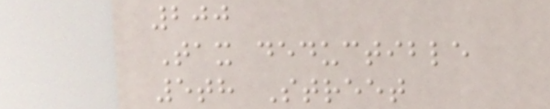200
Tax deductible
5th Street
